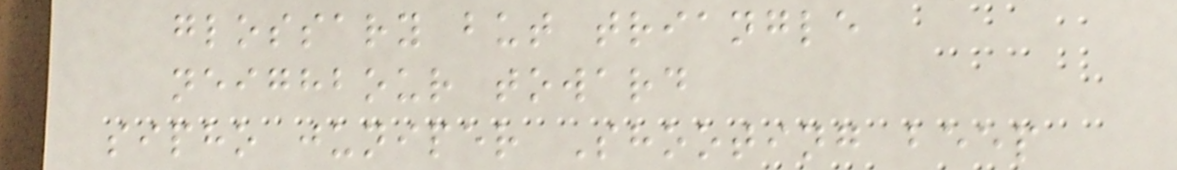glossary but triangle
neighbour toward
sipho juniper Shooting beep
